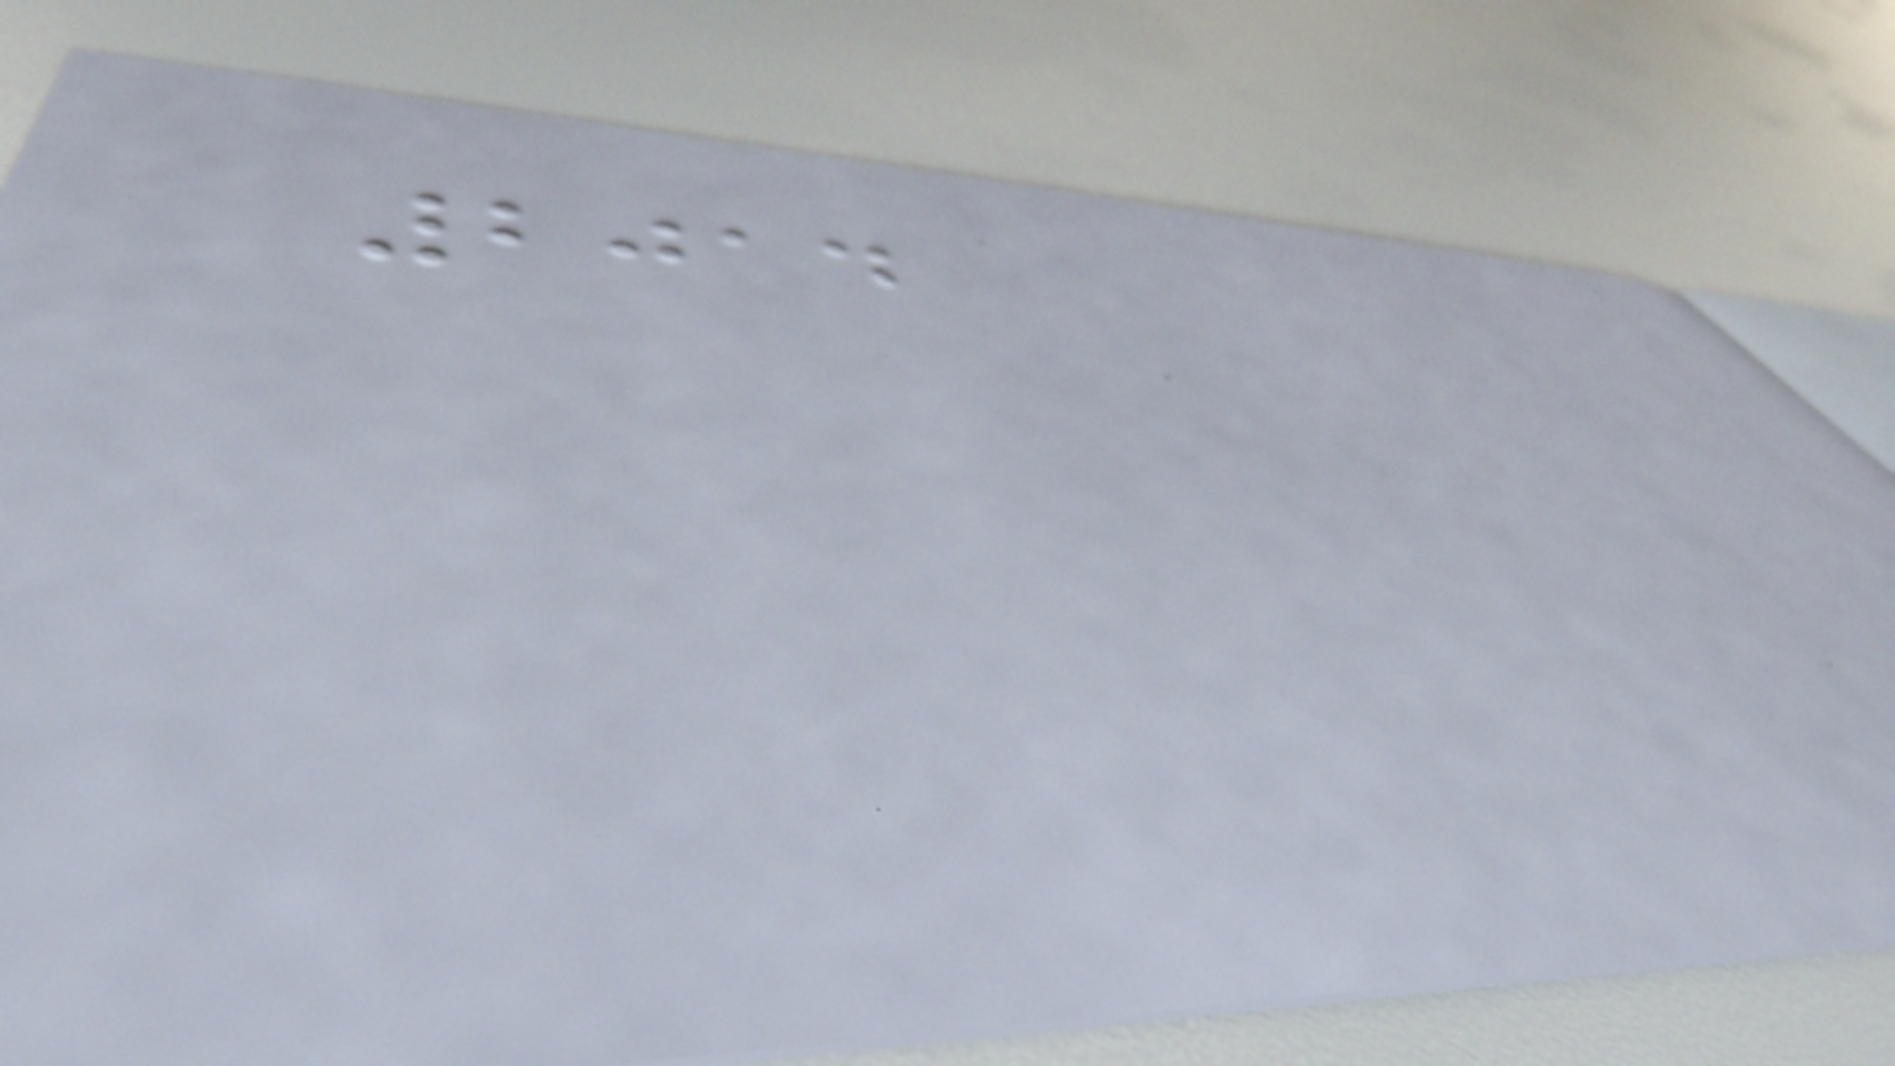2014
